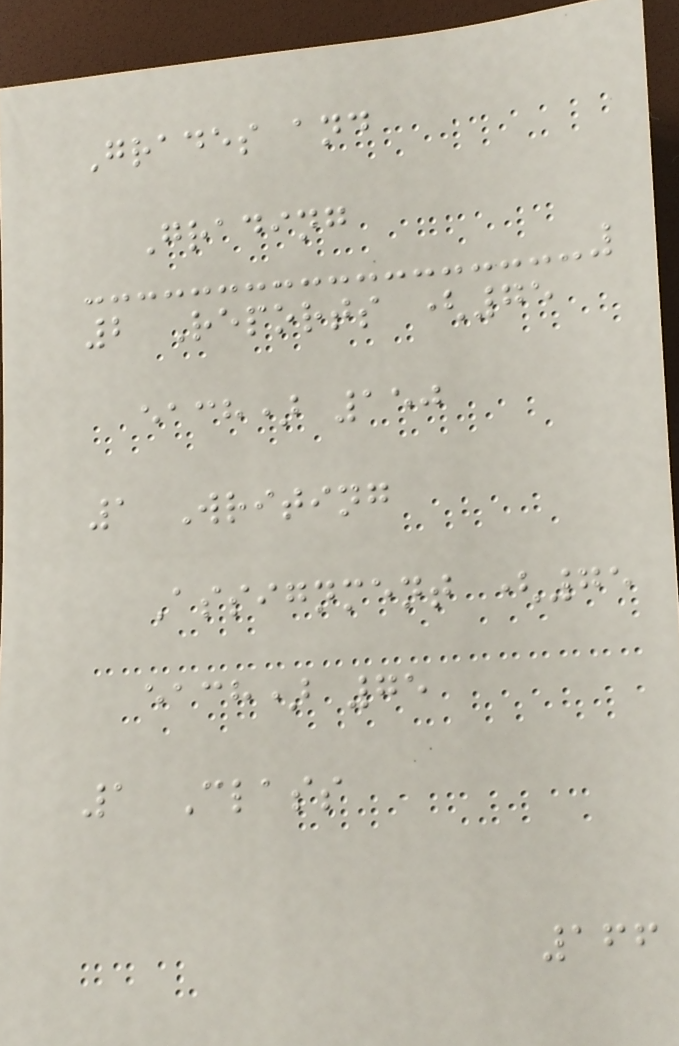Grades and
Grading
2 Reports (75
each) 150
1 Writing
Assignment (75
each) 75
1 Class
166
